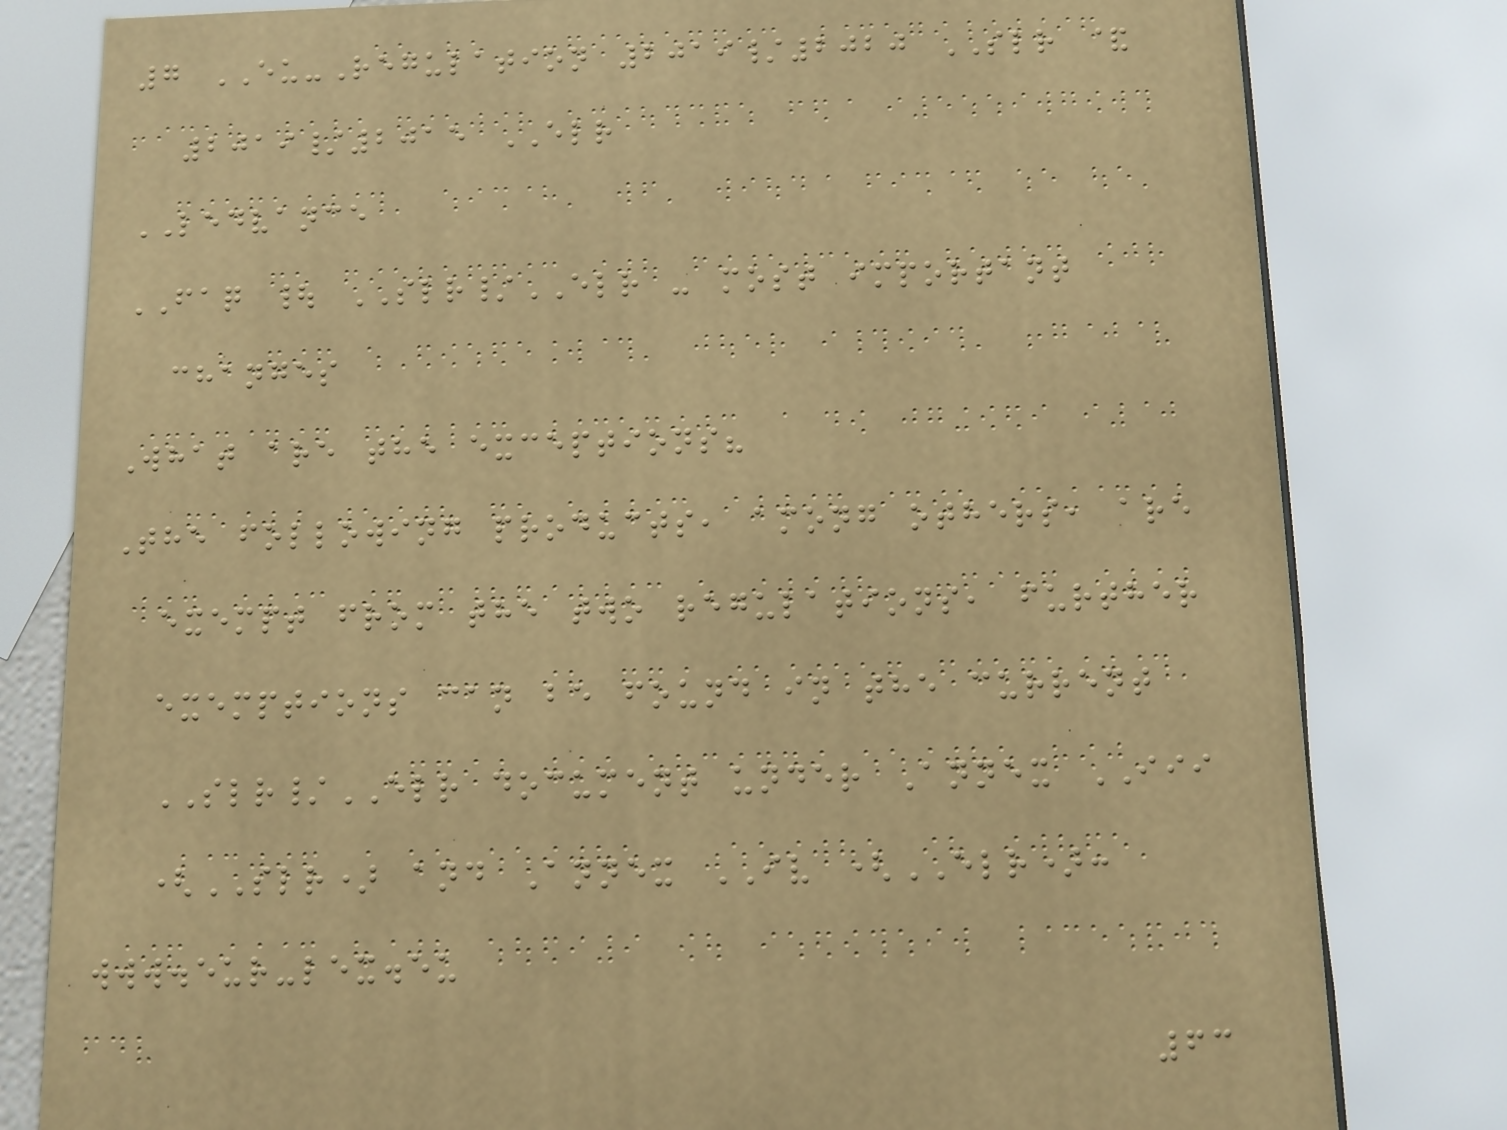7 EU-Regulation 2019/2020 SLR &
2019/2015 ELR
LEDVANCE
FAQ | SLR/ELR - most important
changes
What are the exceptions?
The following products, among others, are
exempt from the two regulations, further
exemptions can be found in the current
SLR/ELR document under Annex III
(SLR) and Annex IV (ELR):
www.eur-lex.eu
63
